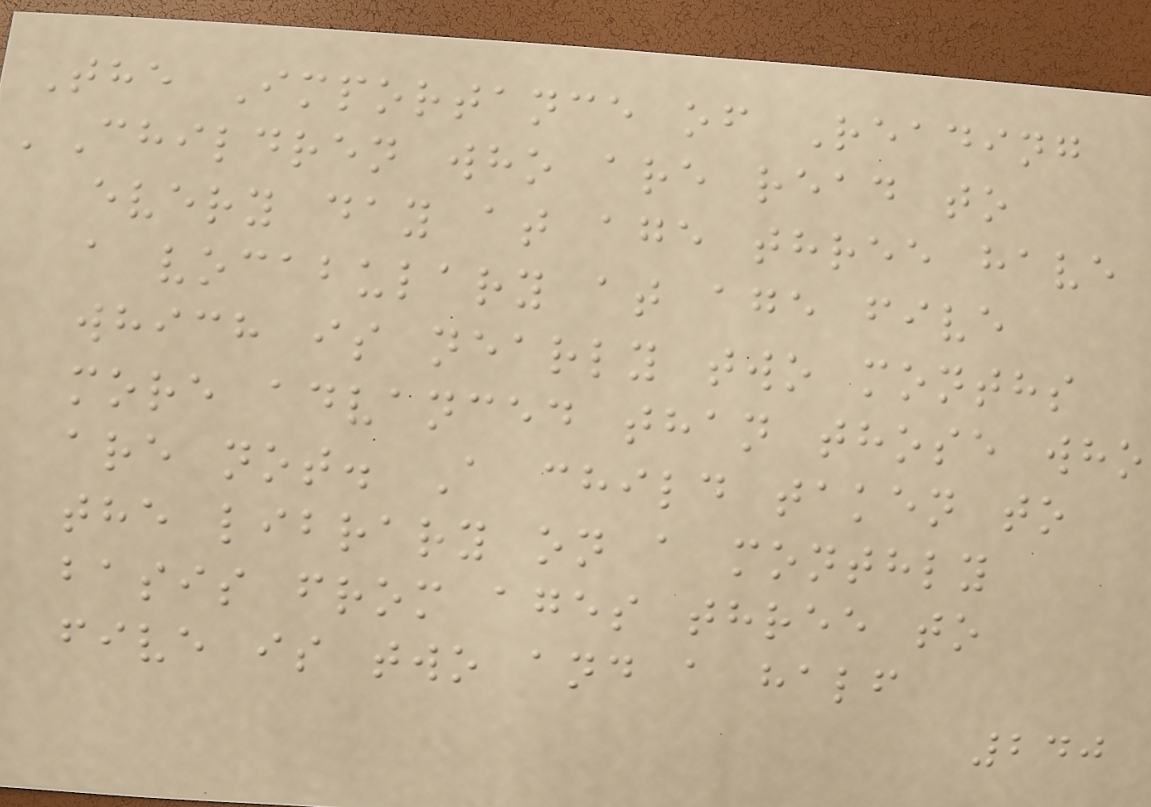The Importance of Reading
'Children who are read to
every day at age three have
a vocabulary at age five
which is nearly two months
more advanced than those who
are not. A child taken to
the library on a monthly
basis from ages three to
five is two and a half
240
